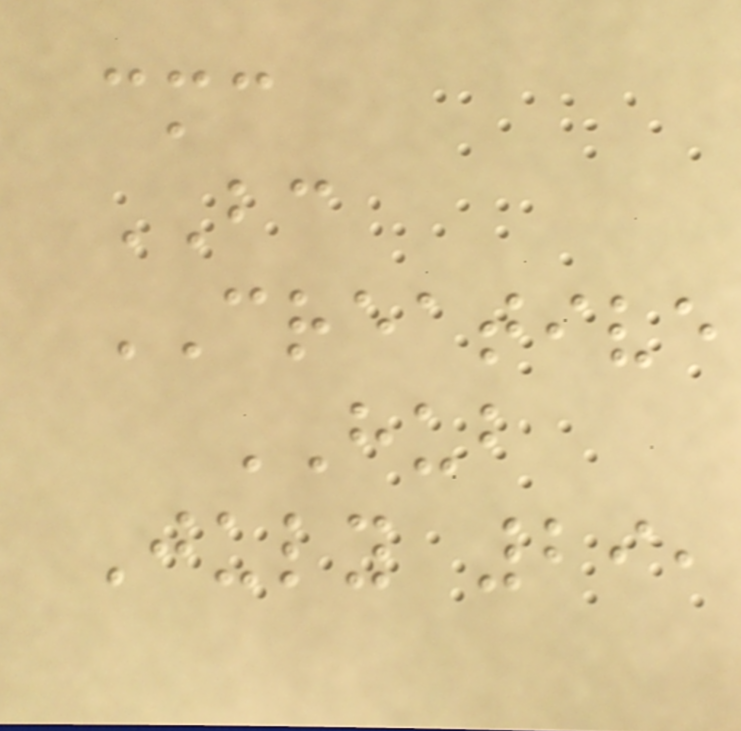cmc
BC
CREATIVE
HUB
July 29,
